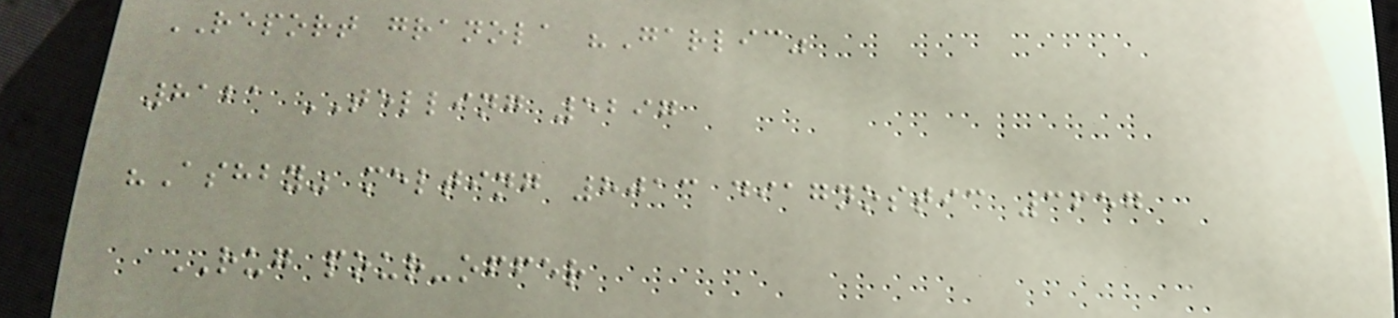REPORT granola "Garlic"
8121 TELLING 5297
"Ashby" melting 8013 diagnostic 3657
RUG pour-offer
